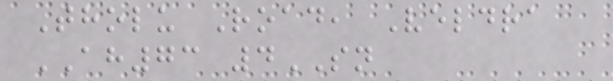Tholu Road, Veldra
AH73 4SN
